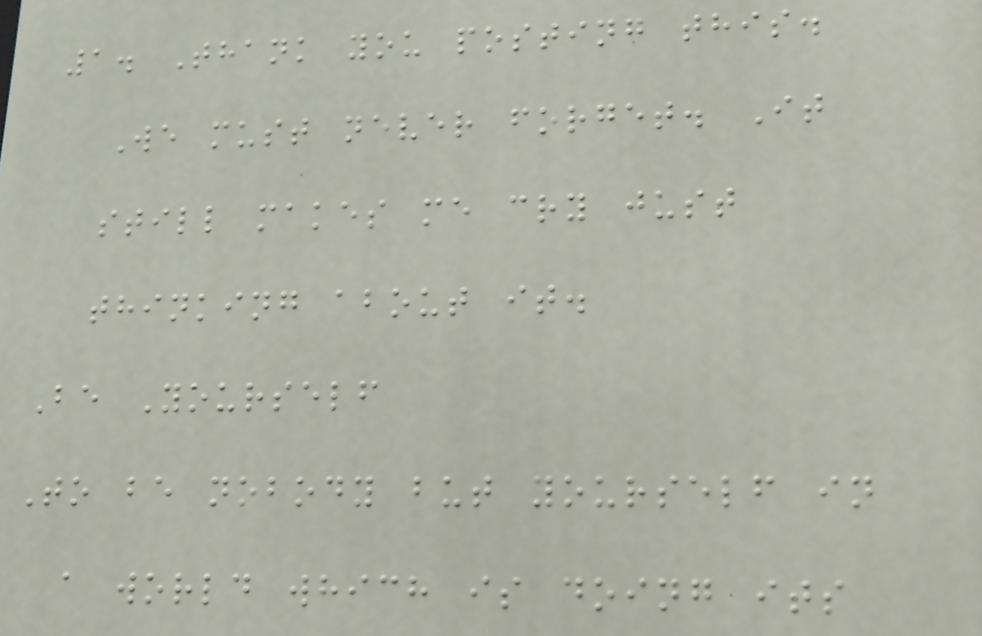1. Thank you posting this.
We must never forget. It
still makes me cry just
thinking about it.
Be Yourself
To be nobody but yourself in
a world which is doing its
